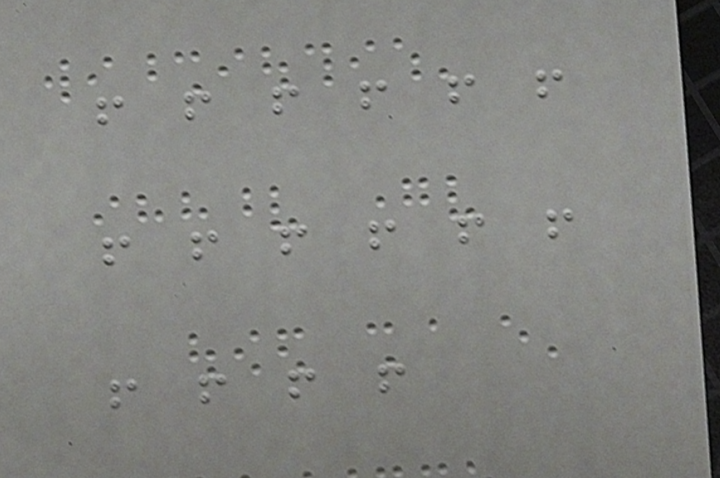! ! ! ! ! !
! ! ! ! ! !
! ! ! !
